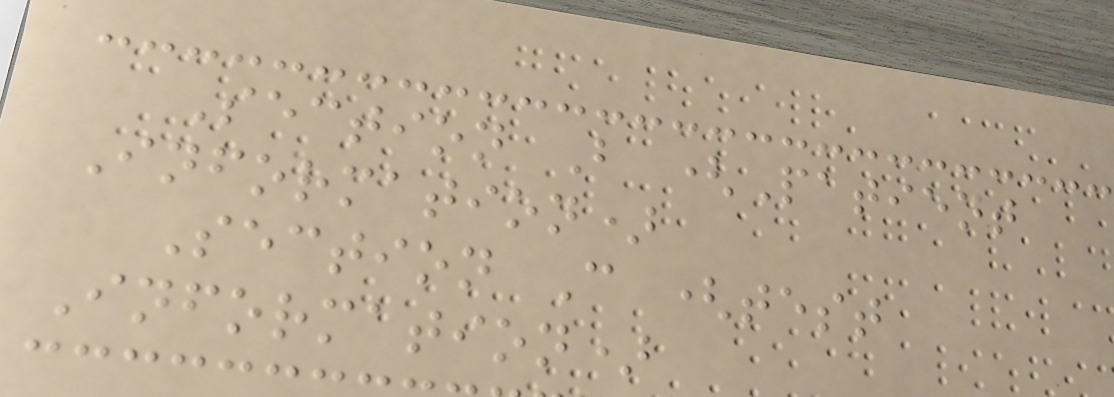Section B (Patient
Information)
Section C (test
Information)
